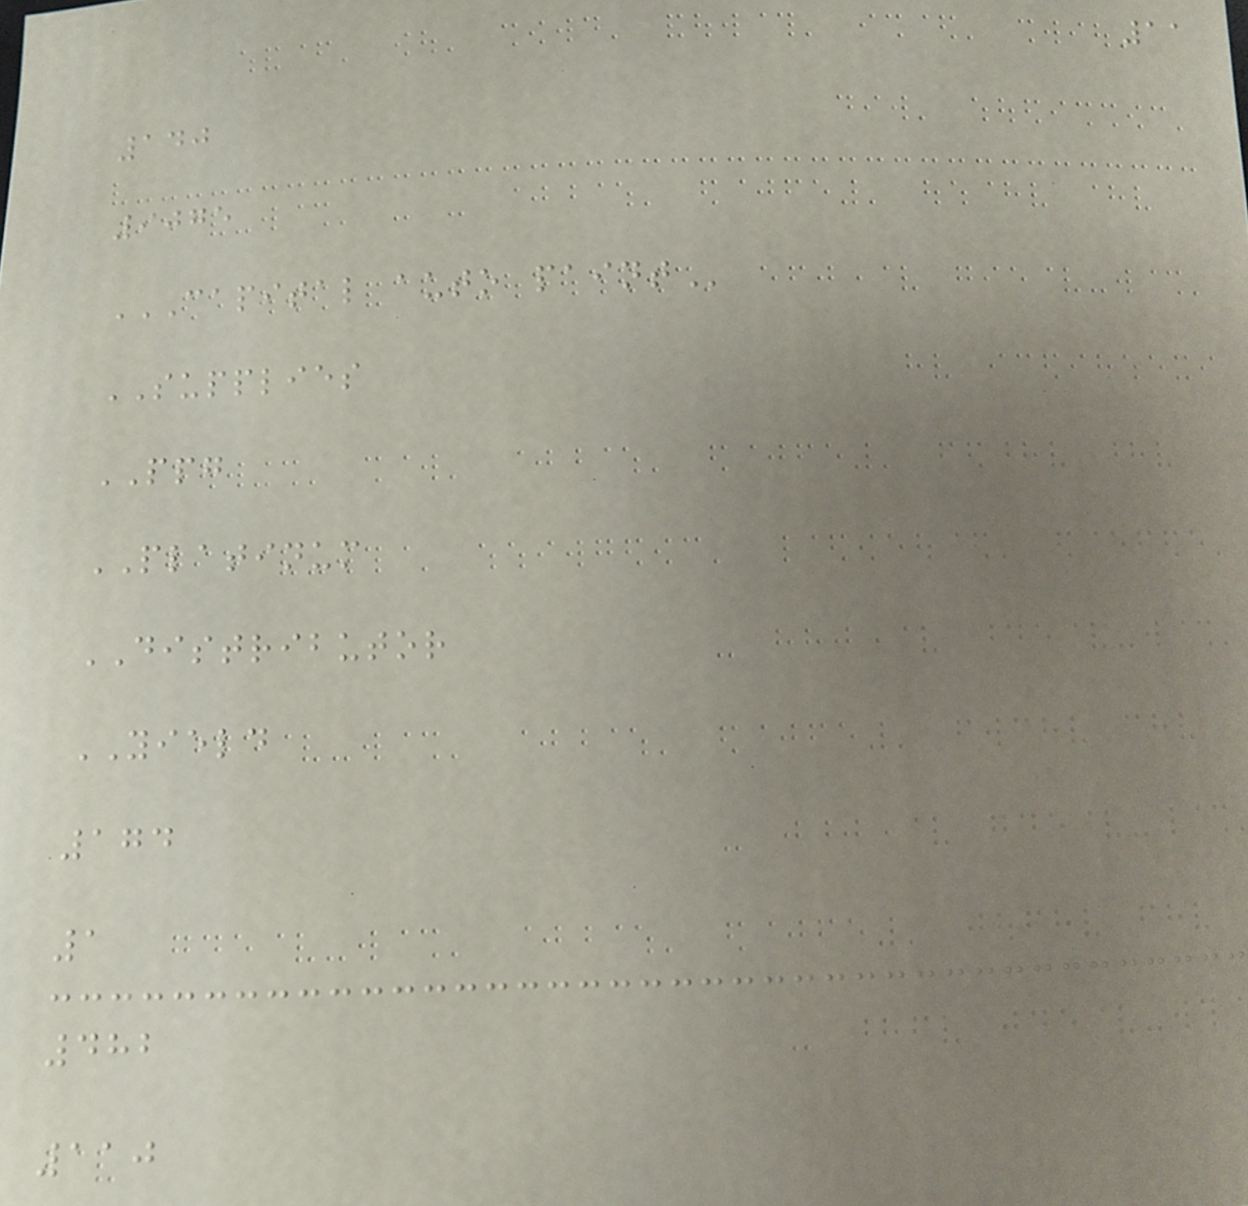11
140
9075
CAPITAL AUTO PAINT
SUPPLIES
PPG
PLATINUM
DISTRIBUTOR
YIELD
174
1
482
110
